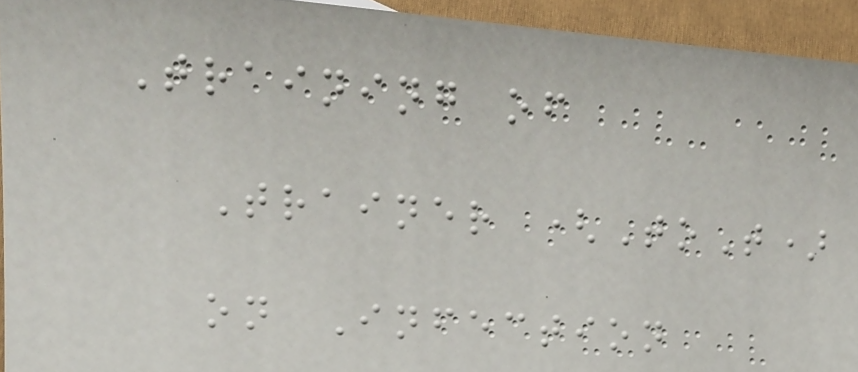Training of
Trainer (ToT)
on Infection
